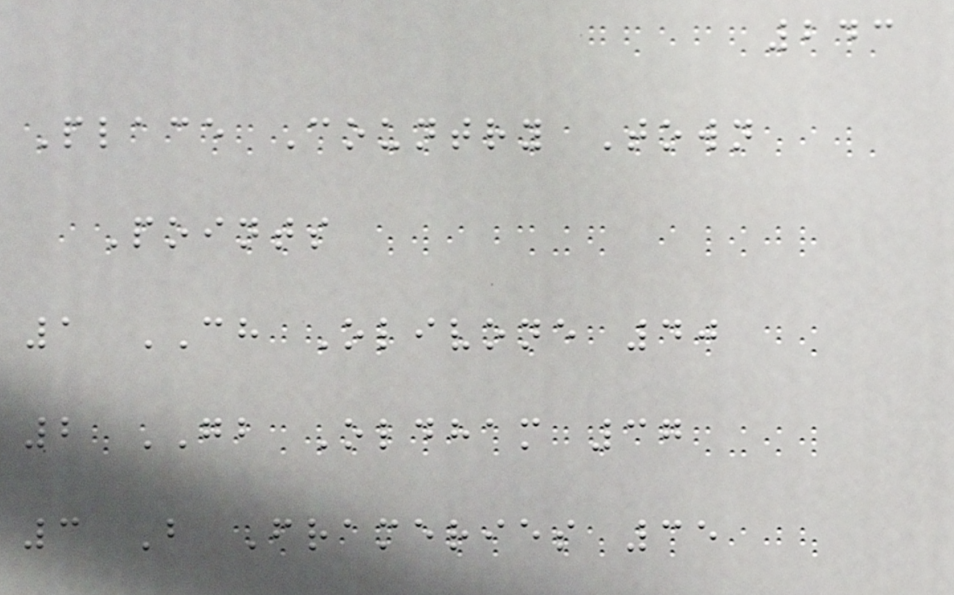243
Place Country Town
Points
1 CH Olivone 40
2 GB Oldham 37
3 B Frameries 35
